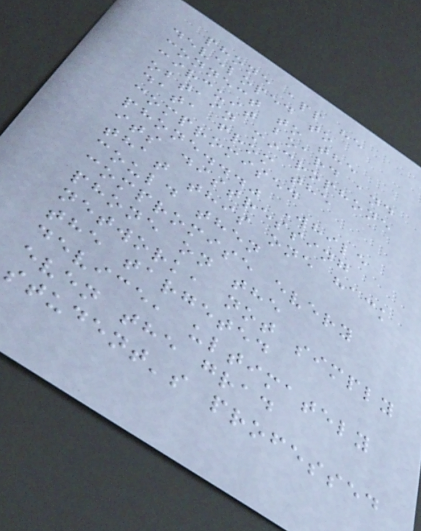phone app he
developed to
connect to the
circuit board and
obtain microphone
data from the
compromised
phone..." While
its distressing
that this one hack
could then
compromise every
phone on the
network, not simply
the targeted
device, ultimately
even the grad
student's professed
